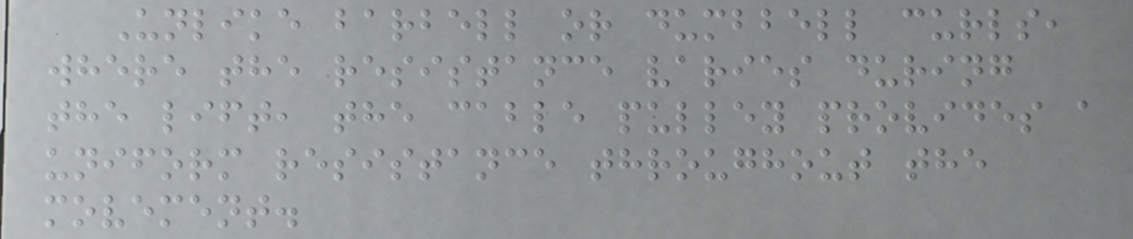Unlike barbell or dumbbell curls,
where the resistance varies during
the lift, the cable pulley provides a
uniform resistance throughout the
movement.
